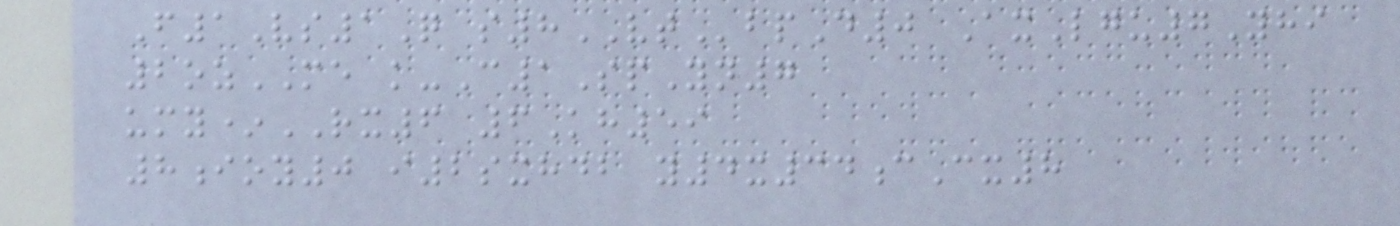F1Vs1Q s8VTbpD0 AxLgu7Yhi
2ozME k-C1SpYn7
umy*RX6 6Kh59
8ioy0 i2sxhdb y4x34cCx8
